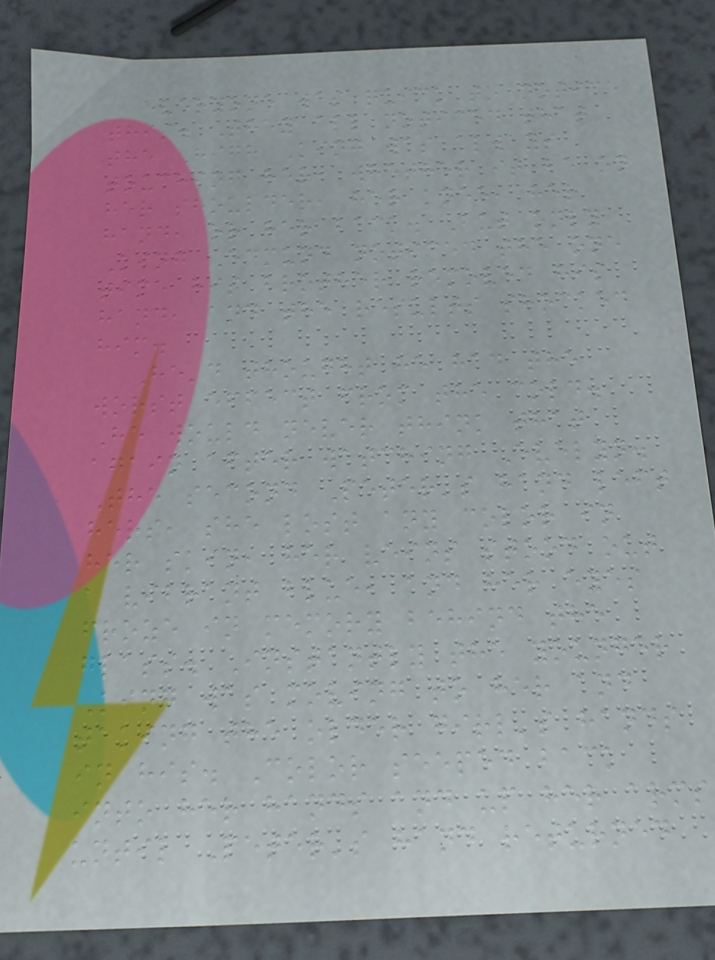everyone was quick to notice
this. They all noticed that
the High King was always
touching her, whether it be on
her shoulder, her knee, her
hand, or her back. But only
King Edmund noticed the one
time his brother removed his
hand, and the results shocked
him.
He'd thought he had the
worst effect from the cold.
He would never think that
again after watching Evelyn.
The second Peter's hand left
hers, she lost any color in
her skin, her veins stood out
a vibrant blue, and her eyes
froze in memory behind the
glass. Instantly the younger
King was moving to her and
taking the older girl's hands
in his. Color seeped back
into her hands and up her arms
until Peter's hand returned
